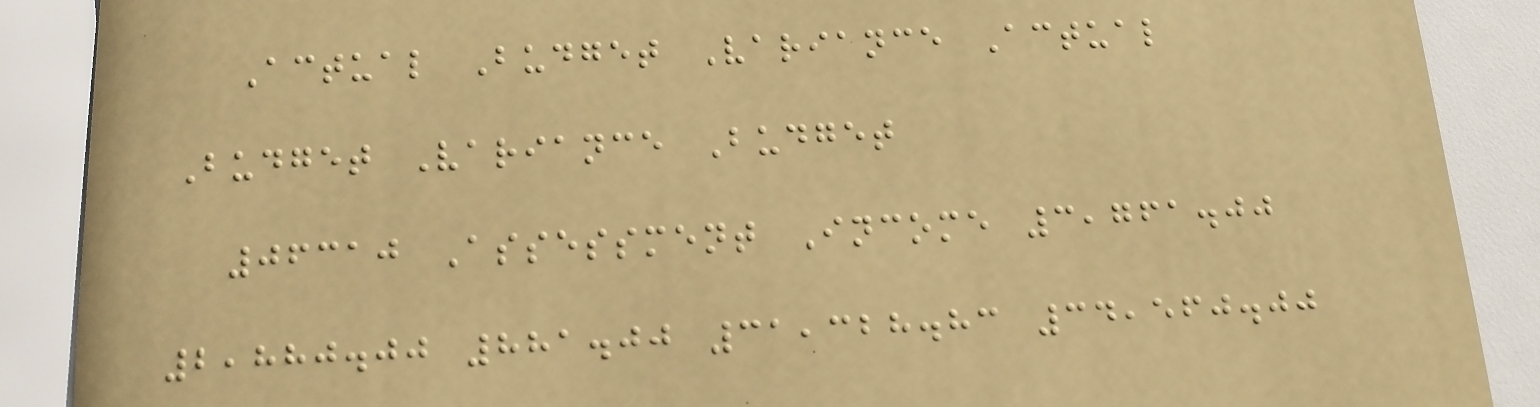Actual Budget Variance Actual
Budget Variance Budget
06310 Assessment Income 3,761.00
2,880.00 881.00 31,328.83 34,560.00
